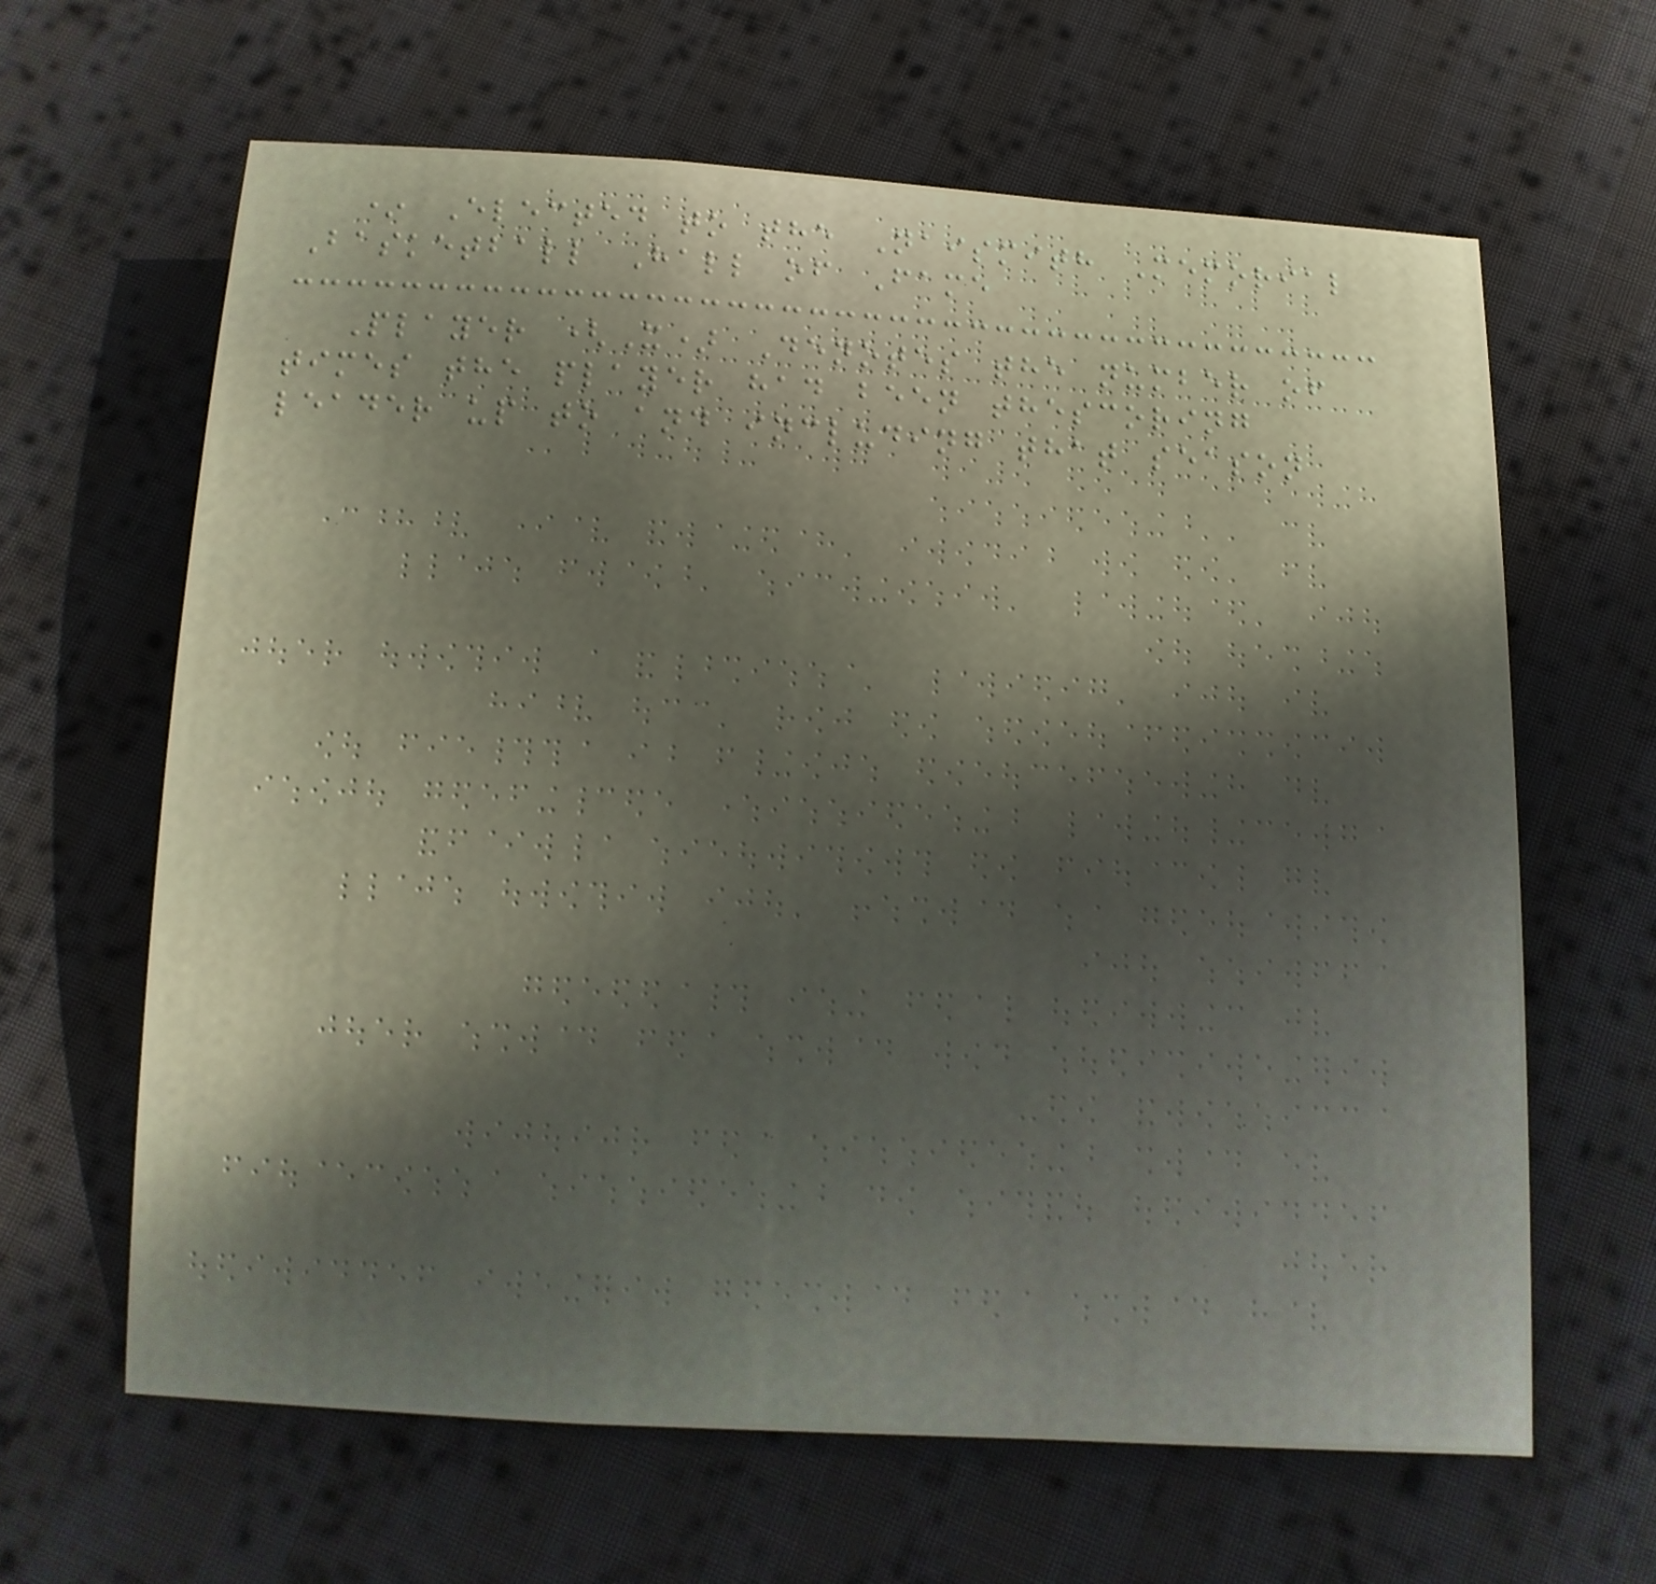* Elected to the Naismith Memorial
Basketball Hall of Fame
Player (X) Denotes the number of
times the player had been thescoring
leader up to and including that season
